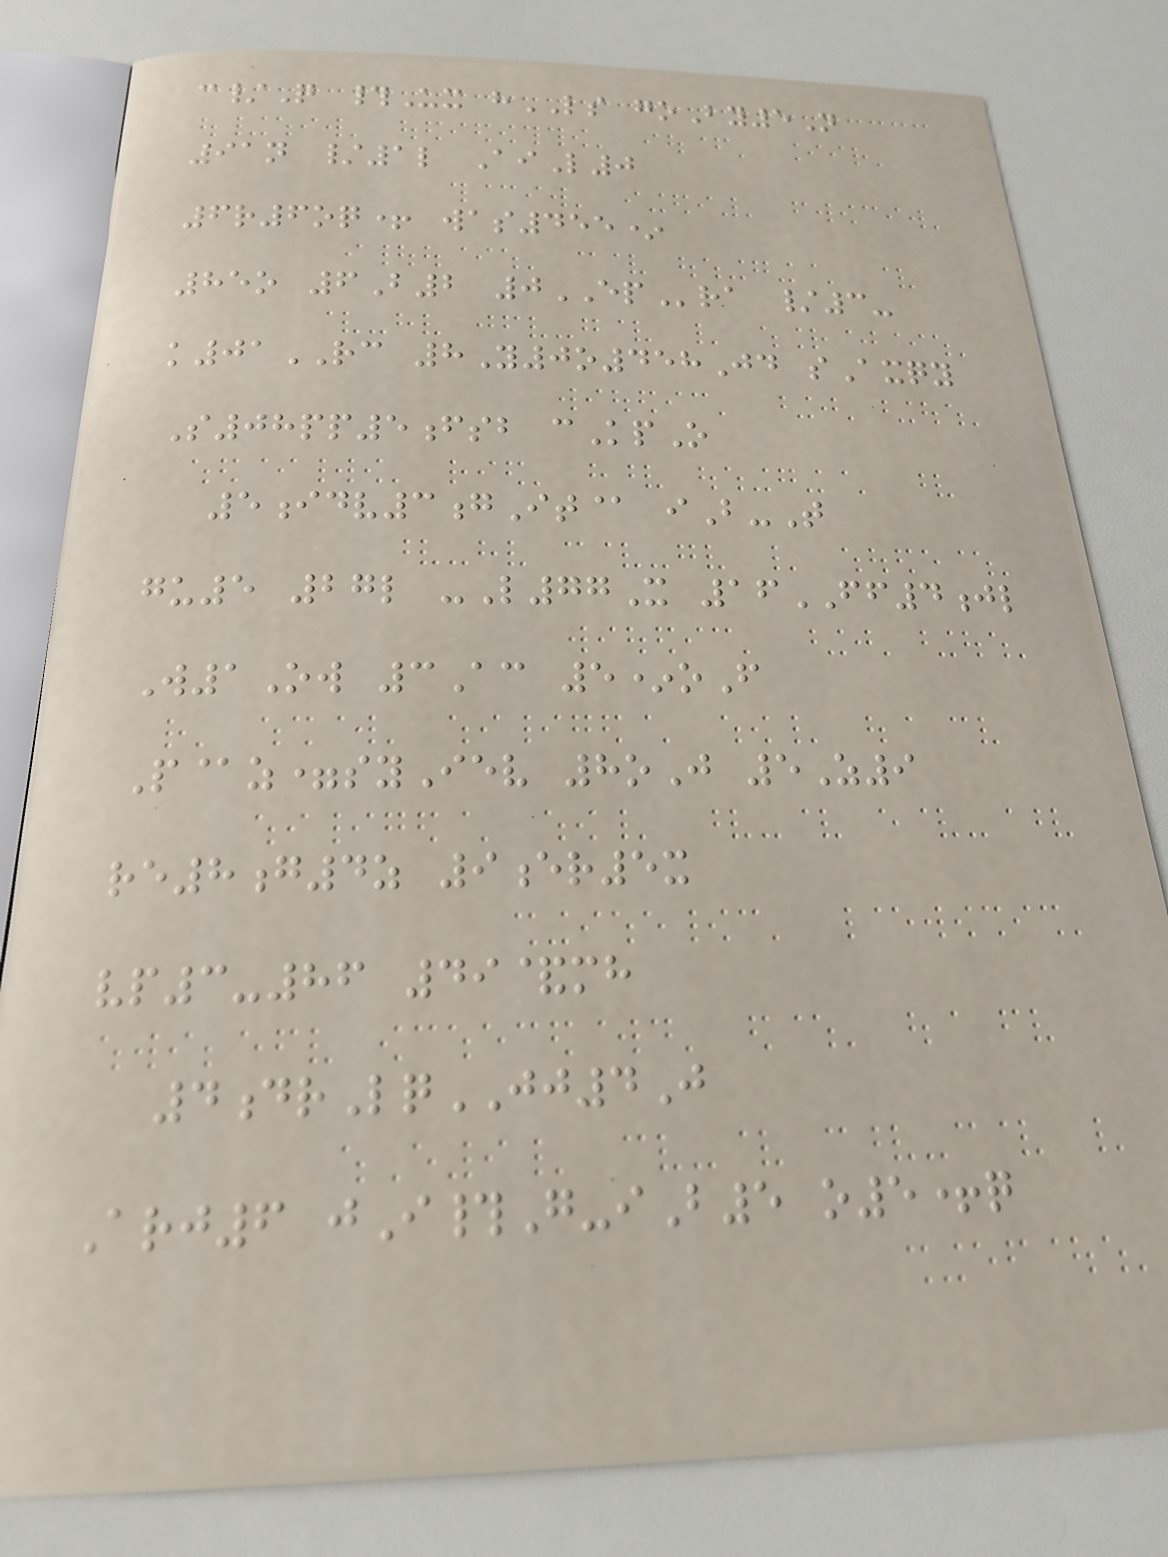c/Q #Ux hLS goBy5N
91n /1l AiL0
6r6oq+ was455*
85o 6B2 0EPra /3-
k01RC 8Y0o458Jd sAxqy
S08pp5fsb cKpO
5idv3gIt@ iB-T
gu5 27l -L77X 16FF4jl
W1Ow 3Ac 5*oF
P@z=syIev 8oJ 5Z9
re8g4z 9er5x
vp3-86 49&mh
4drLqJJ4J
Arj6 jI#G-iB5 o5+q
